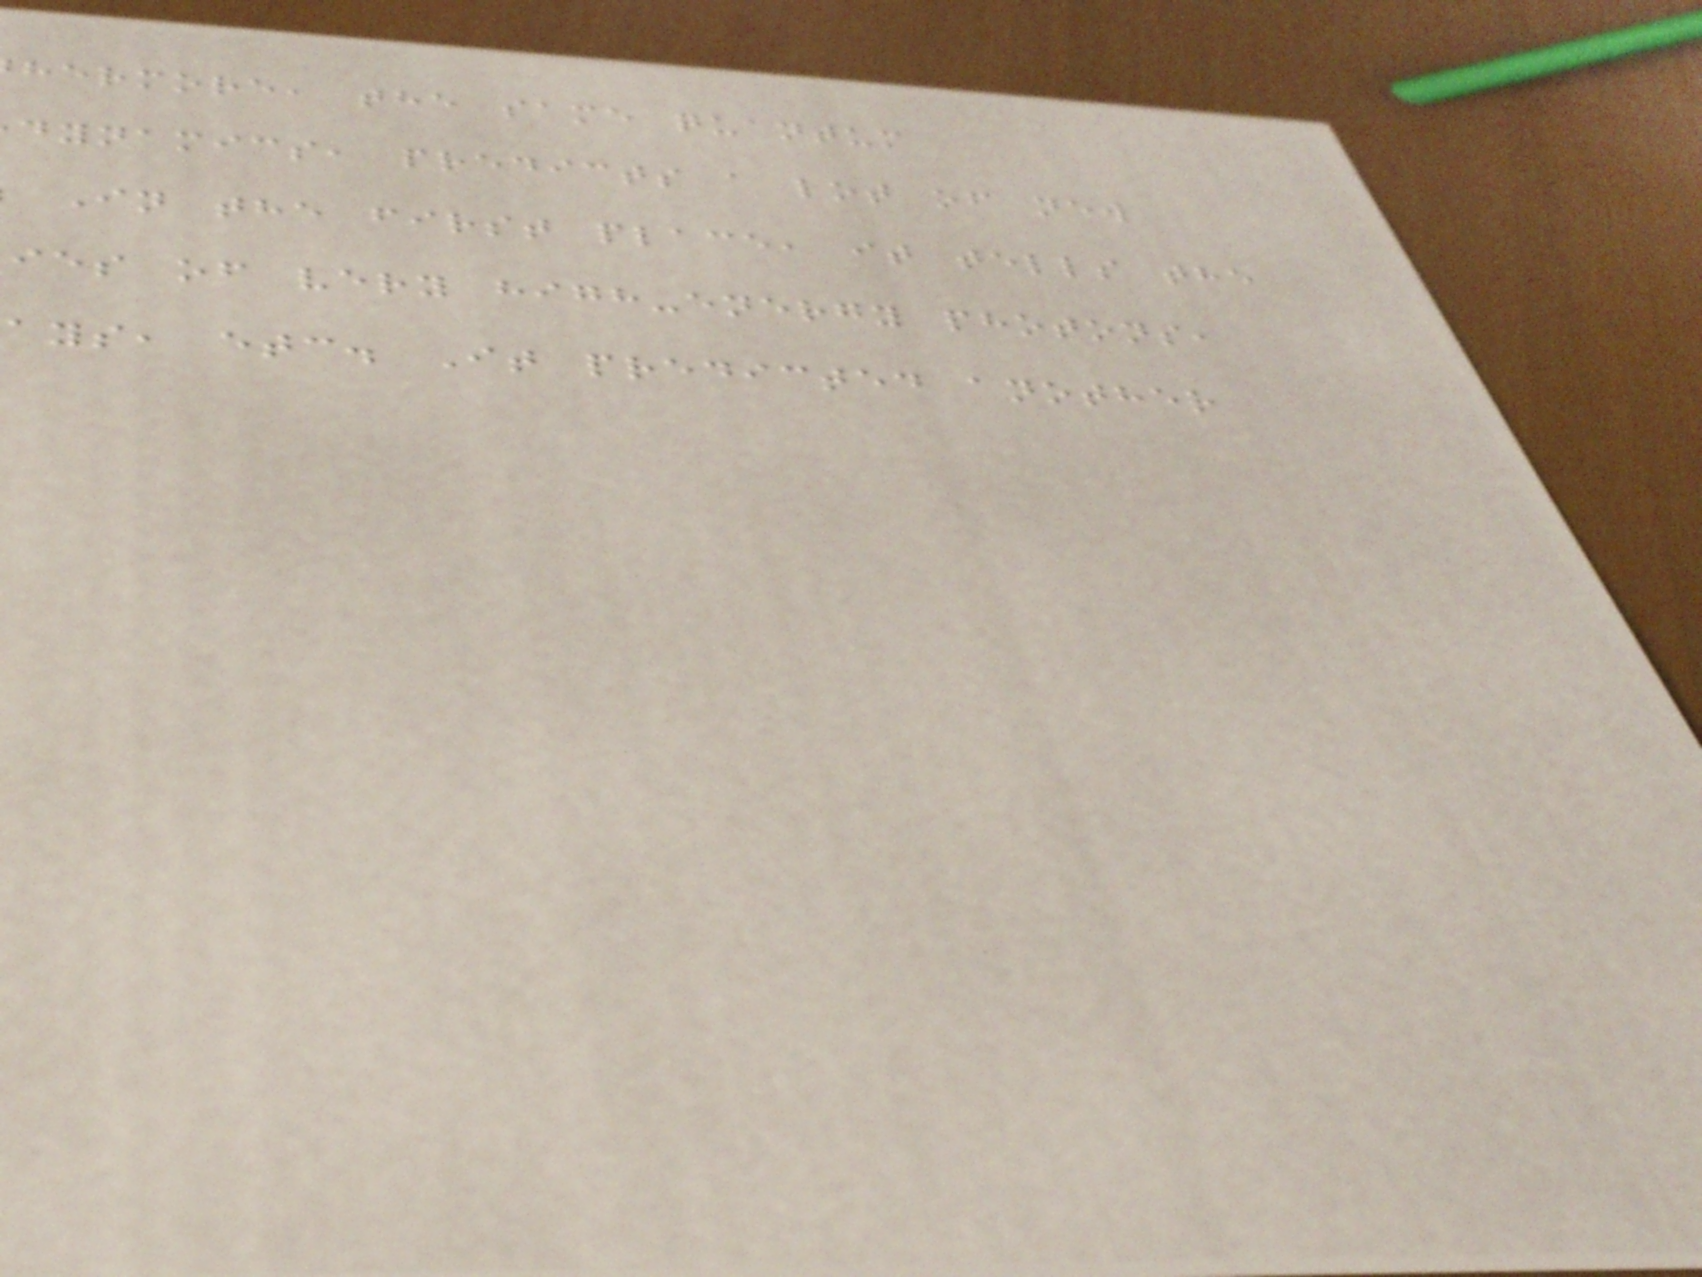hermore, the same quantum
dynamics, predicts a lot of new
In the first place, it tells the
ies of very high-energy photons,
ays, etc. It predicted another
